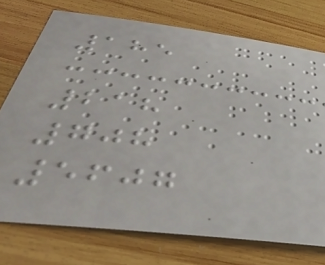185
218
708
5607
